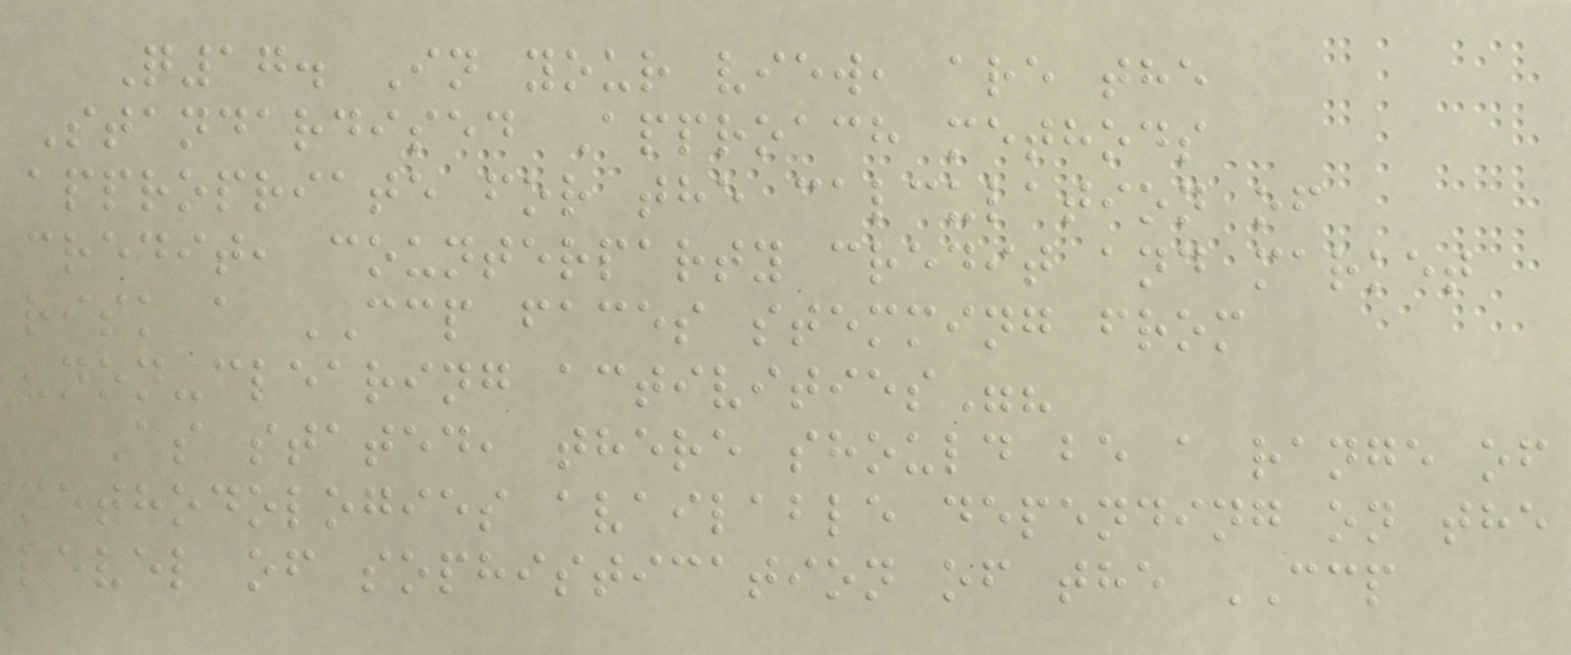Q17. In your view, are the
Standardised Approach methods
appropriate for the calculation of
credit, counterparty credit and market
risk a CCP faces stemming from
"non-clearing activities"?
As stated, there should be a range of
methodologies available depending on the
level of sophistication of the CCP
